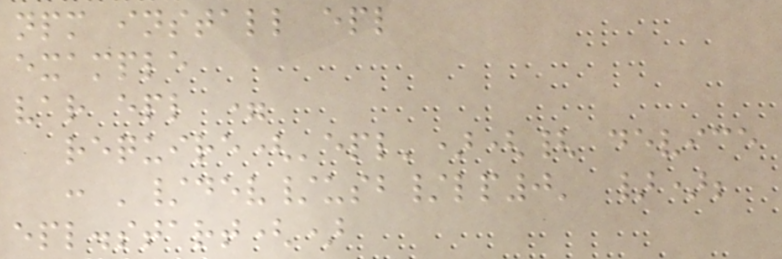npm install epl
example
var epl =
require('epl')({ device
: '/dev/usb/lp0' });
epl.start()
